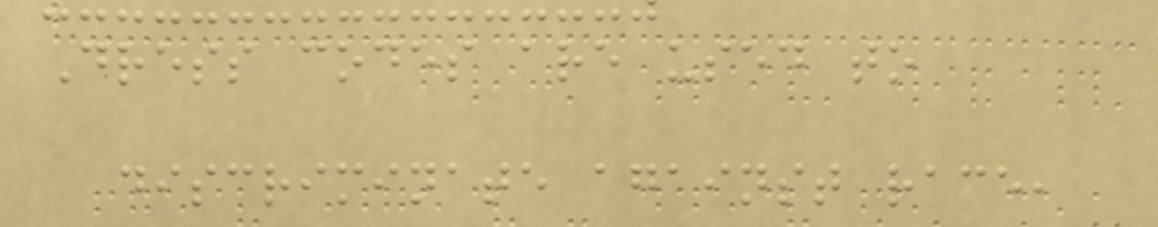Dress codes are used to
discriminate against race,
